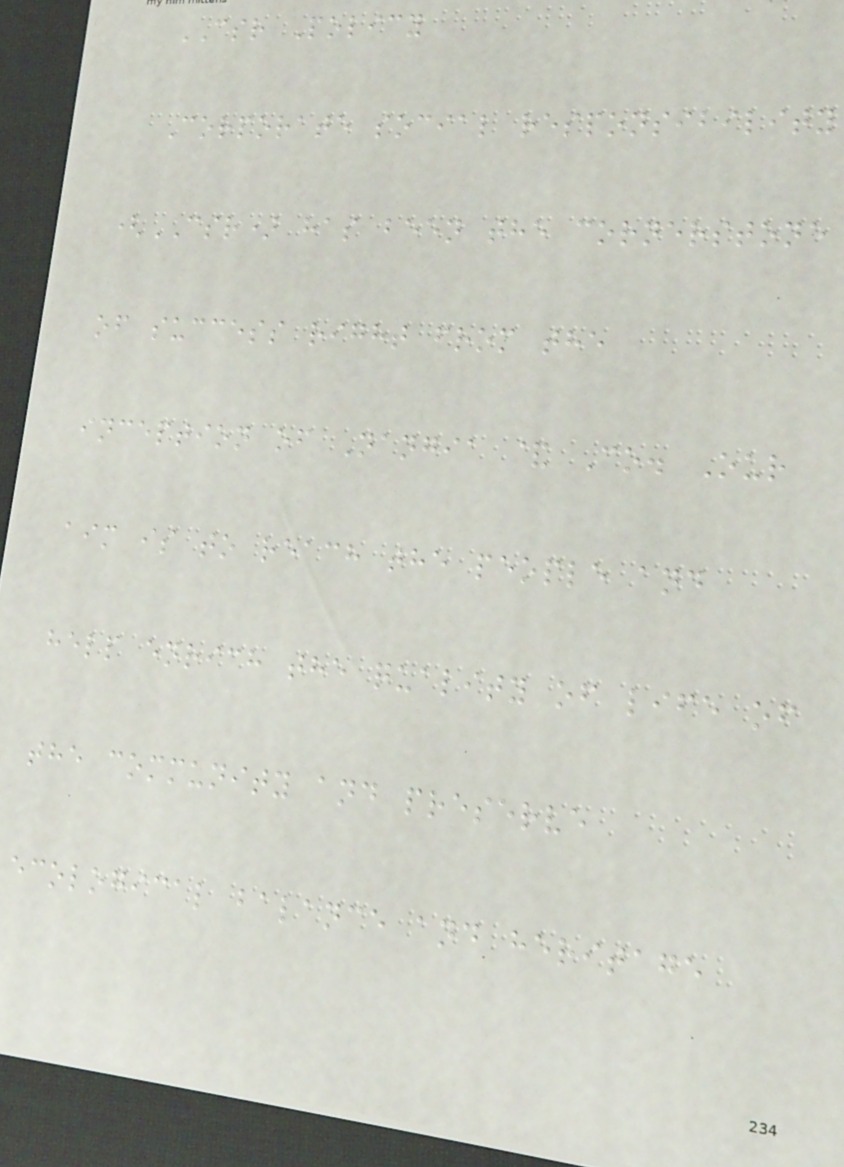CSR Policy
Corporate social responsibility
(CSR) has been the cornerstone
of success right from the
inception of Nangia & Co. Our
aim is to reach the people and
help enrich the quality of life of
the community and preserve
ecological balance and heritage
